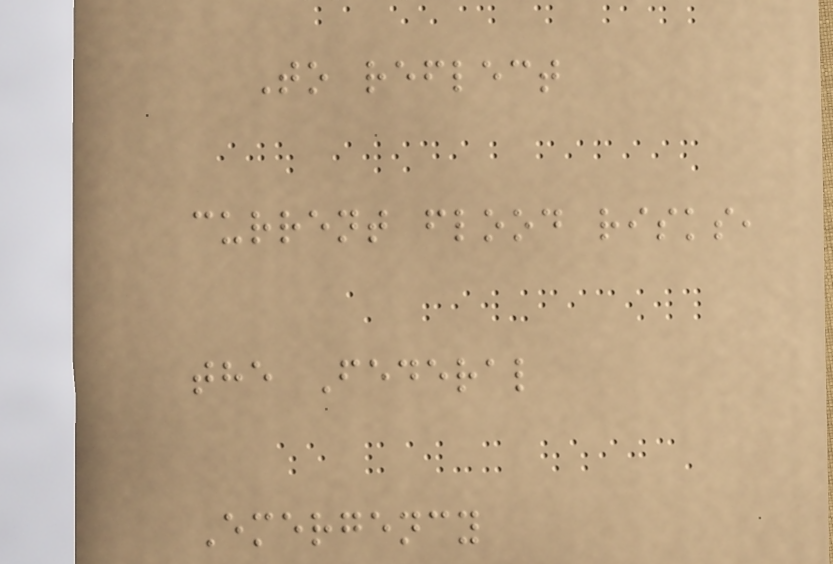To reflect
current flood risks,
the Federal
Emergency
